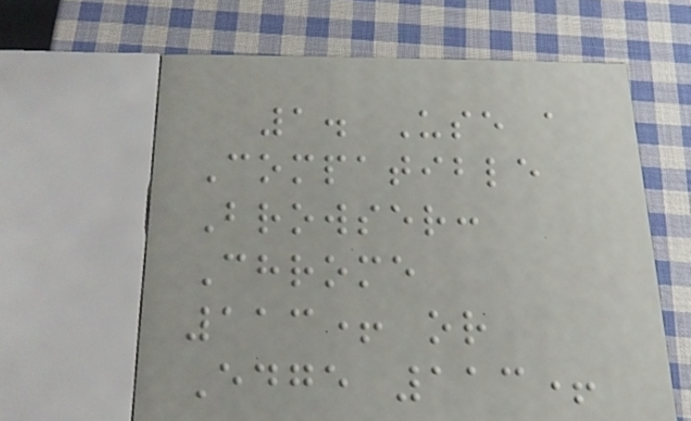1. Use a
Compatible
Browser:
Chrome
113+ or
Edge 113+
